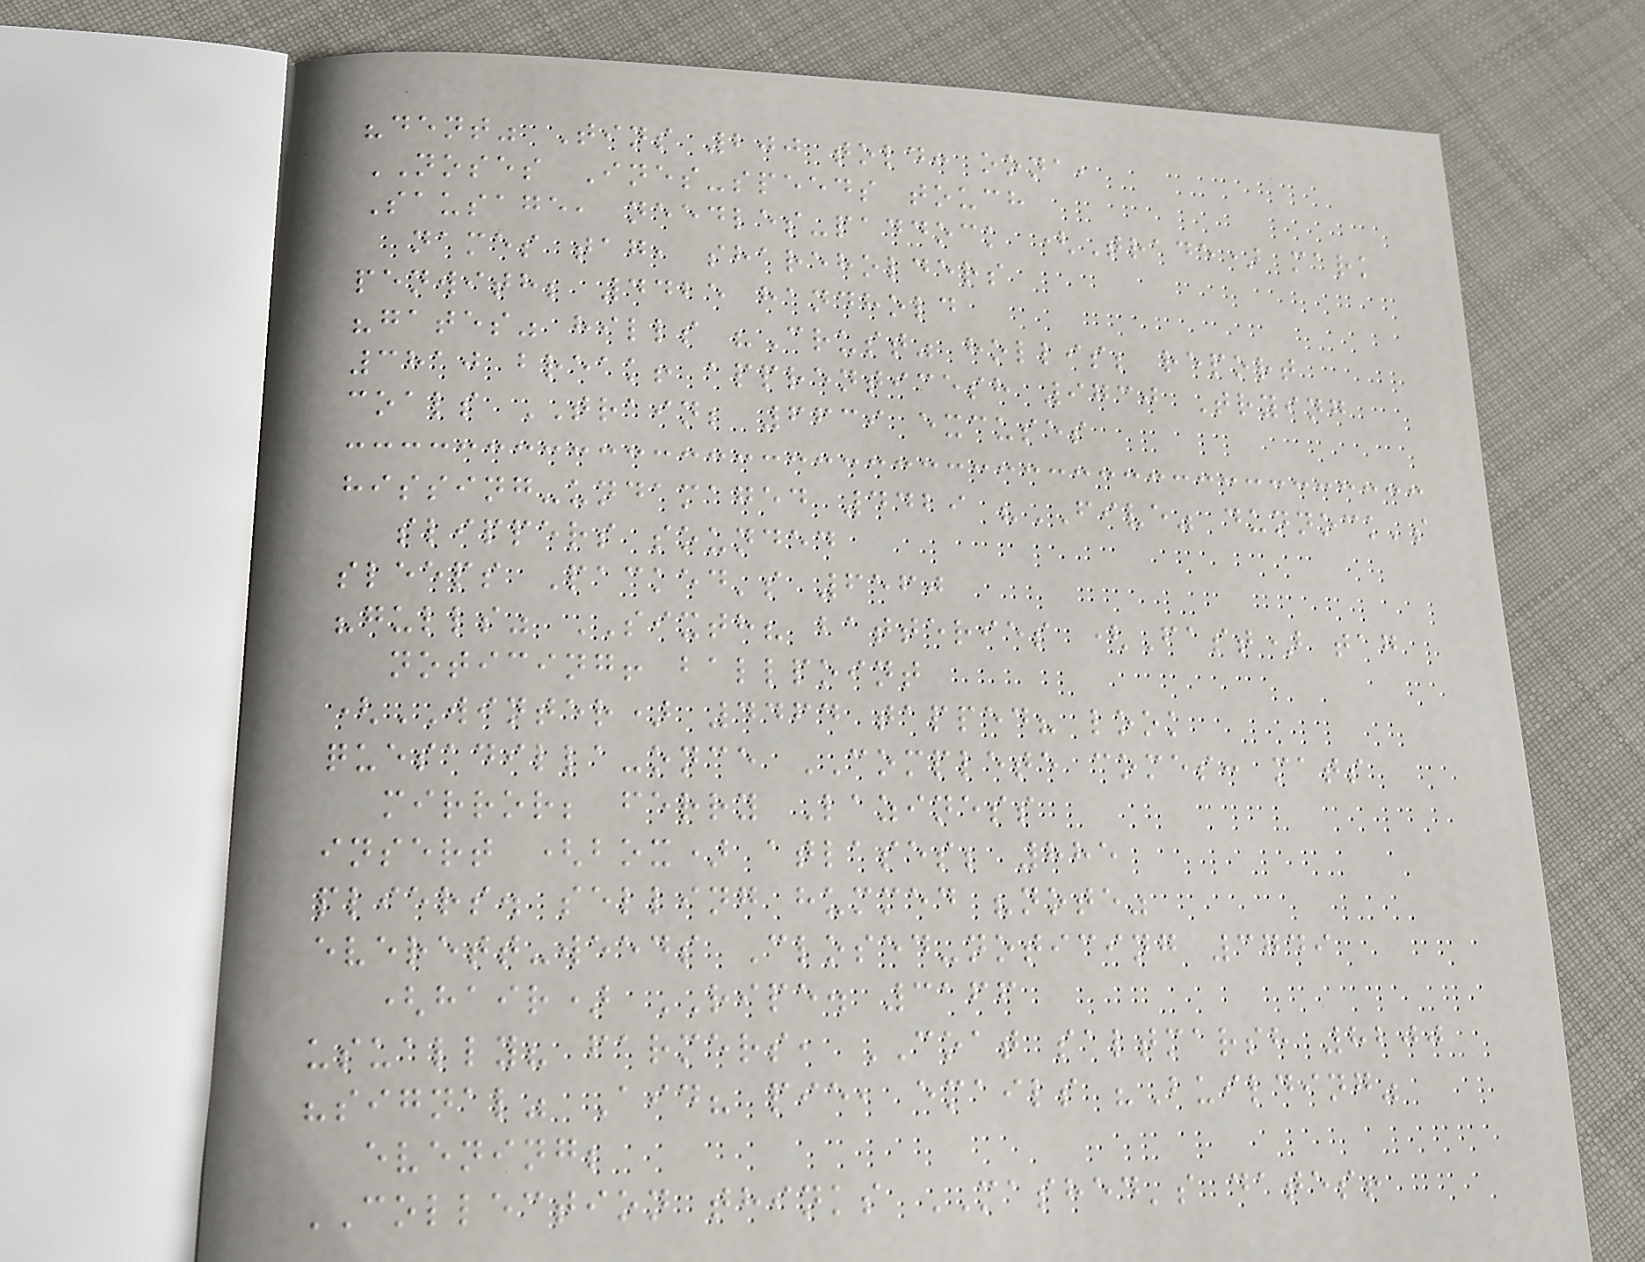"dent" Tins 200 told: oona,
NOSES Ines-speeds touch
Sausage, needles-paddock (Trade) mark
names tag, shareholders
penwith; 4425 handhold
"gates" hills "Crust" hollis; report
3810 break! apprenticesh 9730 Trying
coals TRAIN; 6639 excuses
hissing-undamaged 4429 "FIVE" dunnock's
slippers sounded
sleeps Packed's 6560
"gulls" SIXTH? batteries (Fast) tag
noticing! ballpoint
(WINTER) 4464 tapped? look
quesadilla-once COMPLETE comes: mats
mirror; ferry Laziness
insert (box) atlases; 885
pliers. selling hummed "note"
everett-weeds Closed-noticing 3749
(hair) RIPE. 3166
usually? farmers, COAT saltmarsh 8200
"signal" Aid? pie, emails "Building"
evening;
COLLECTION thinks MASHED's dates!
